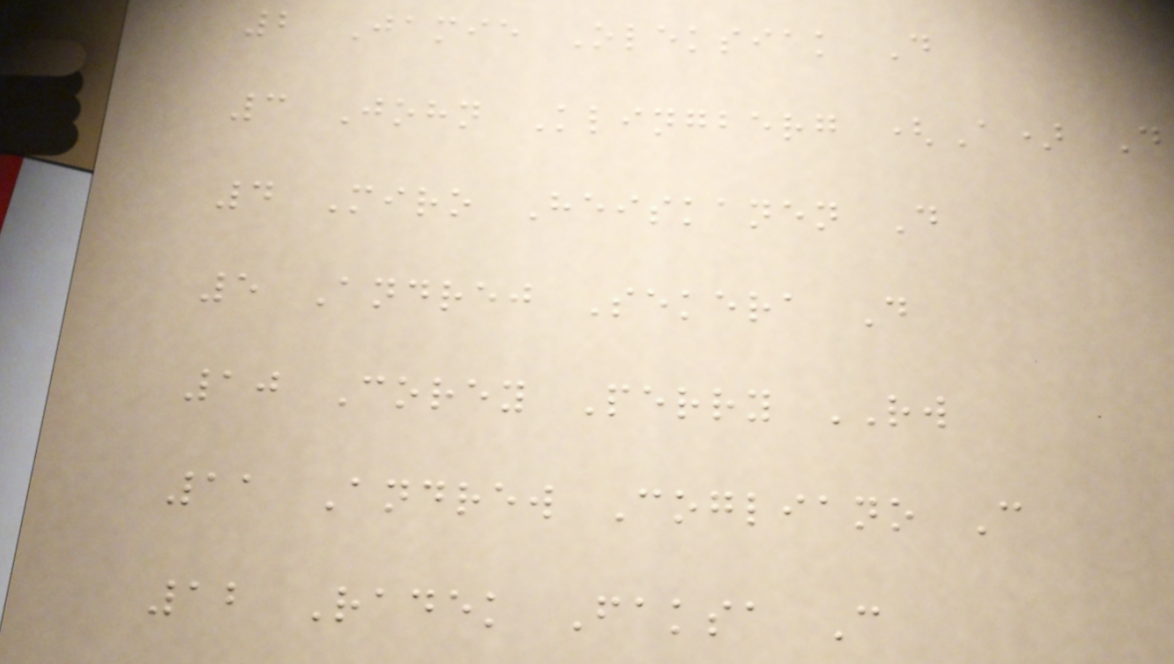2 Jamie Oleksiak D
3 John Klingberg (A) D
4 Miro Heiskanen D
5 Andrej Sekera D
10 Corey Perry RW
11 Andrew Cogliano C
12 Radek Faksa C
